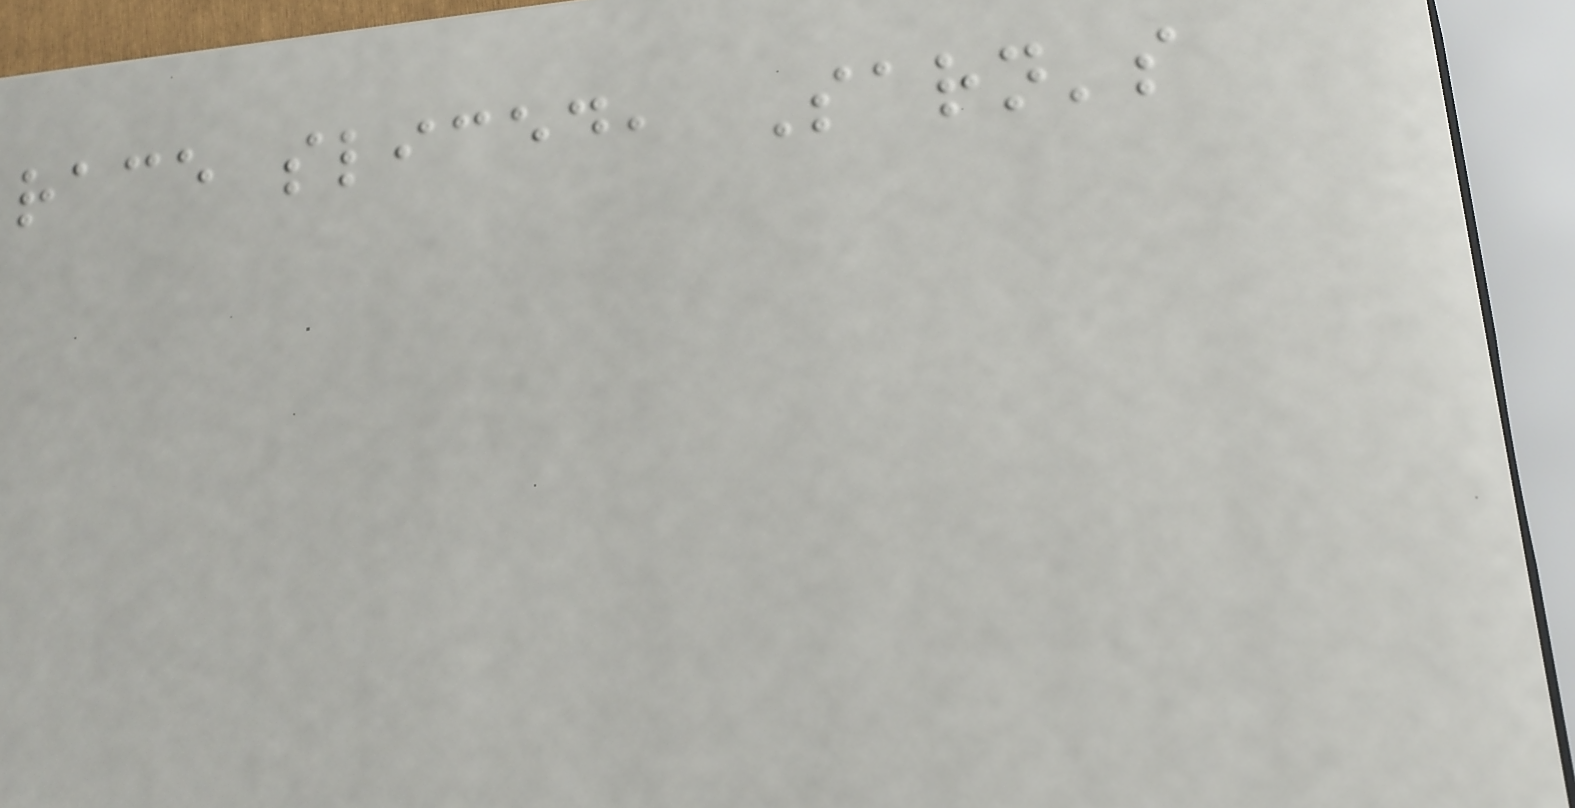race sliced, Sarn's
